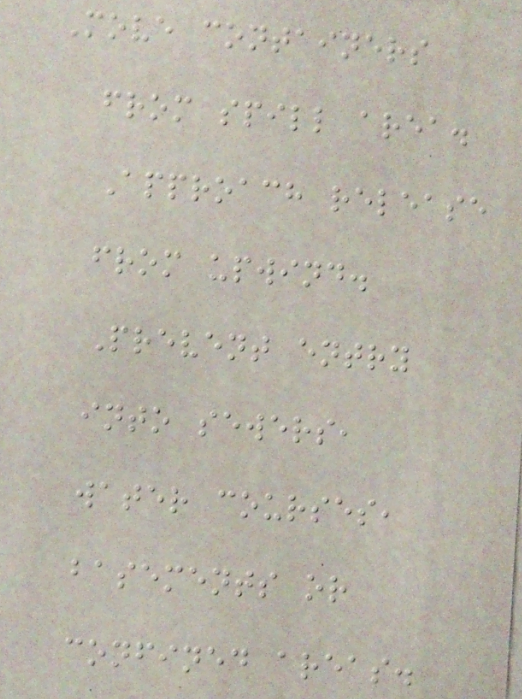Move containers
from spill area.
Approach release
from upwind.
Prevent entry
into sewers,
water courses,
basements or
confined areas.
